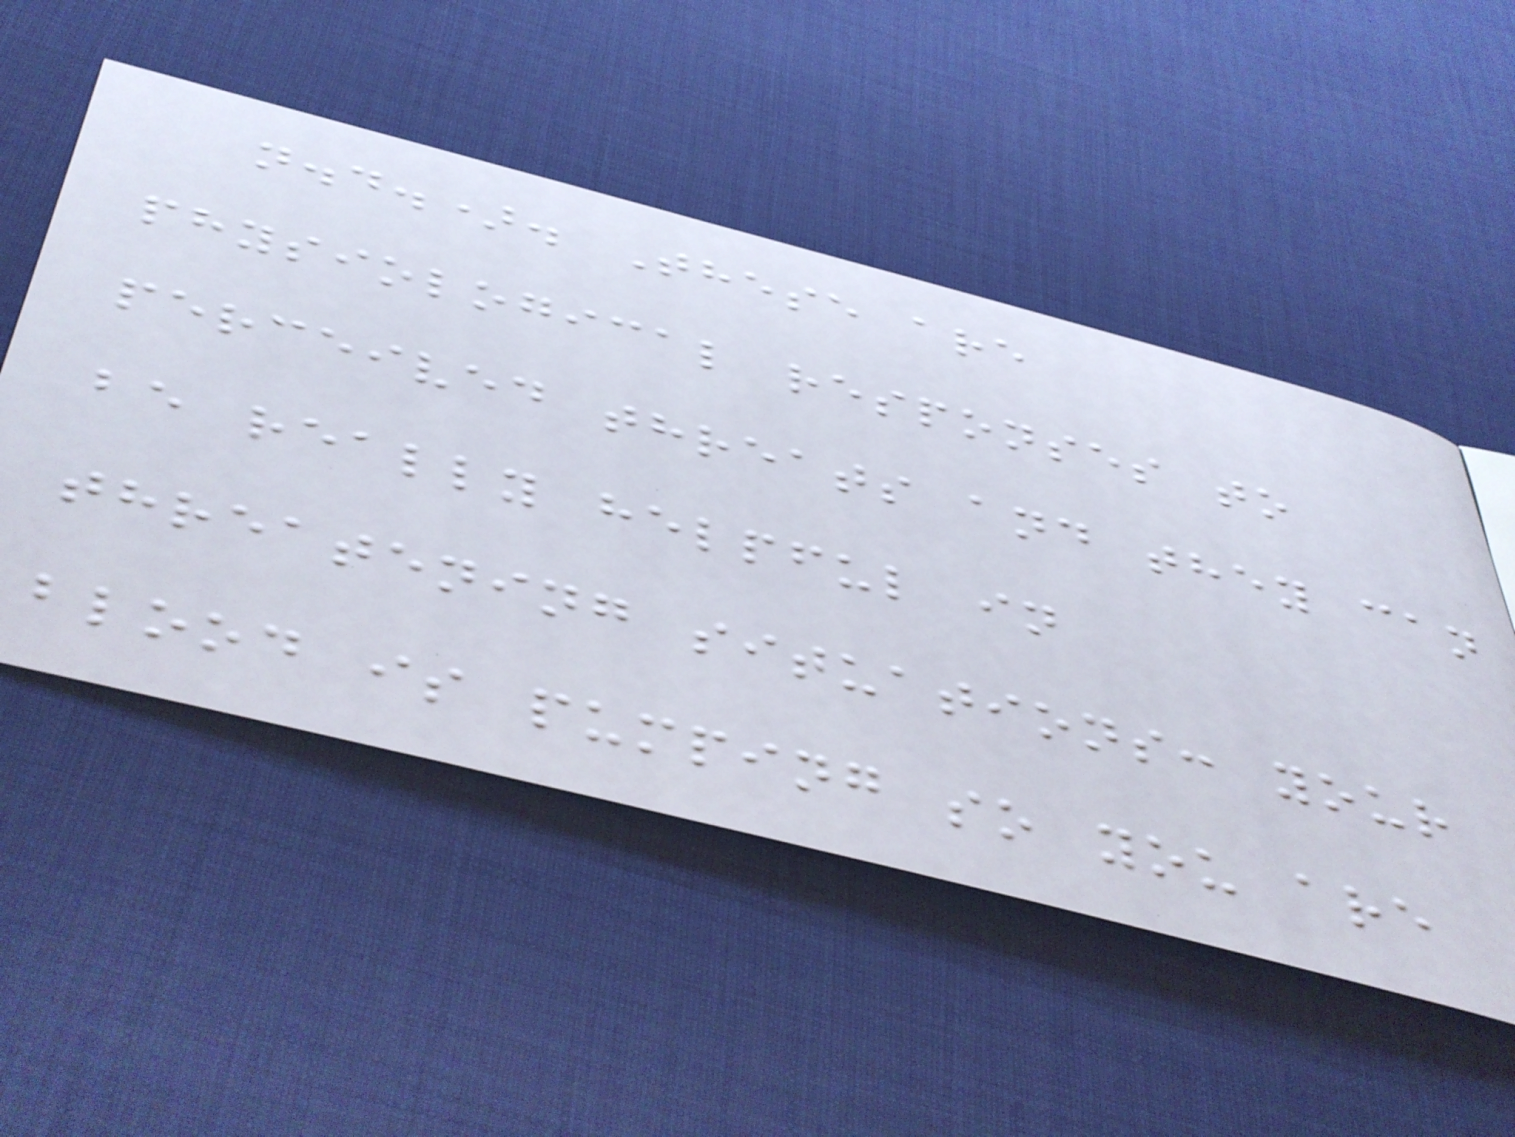n.d.). These are
physiological responses to
perceived threats and they can
be really helpful in
threatening situations: your
blood is pumping so you are
